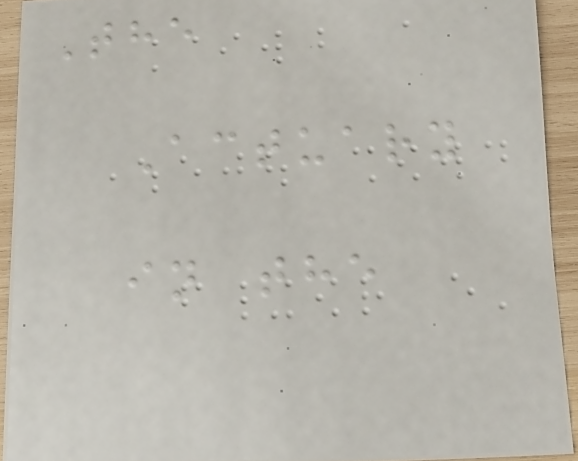The
Actuary
in the
